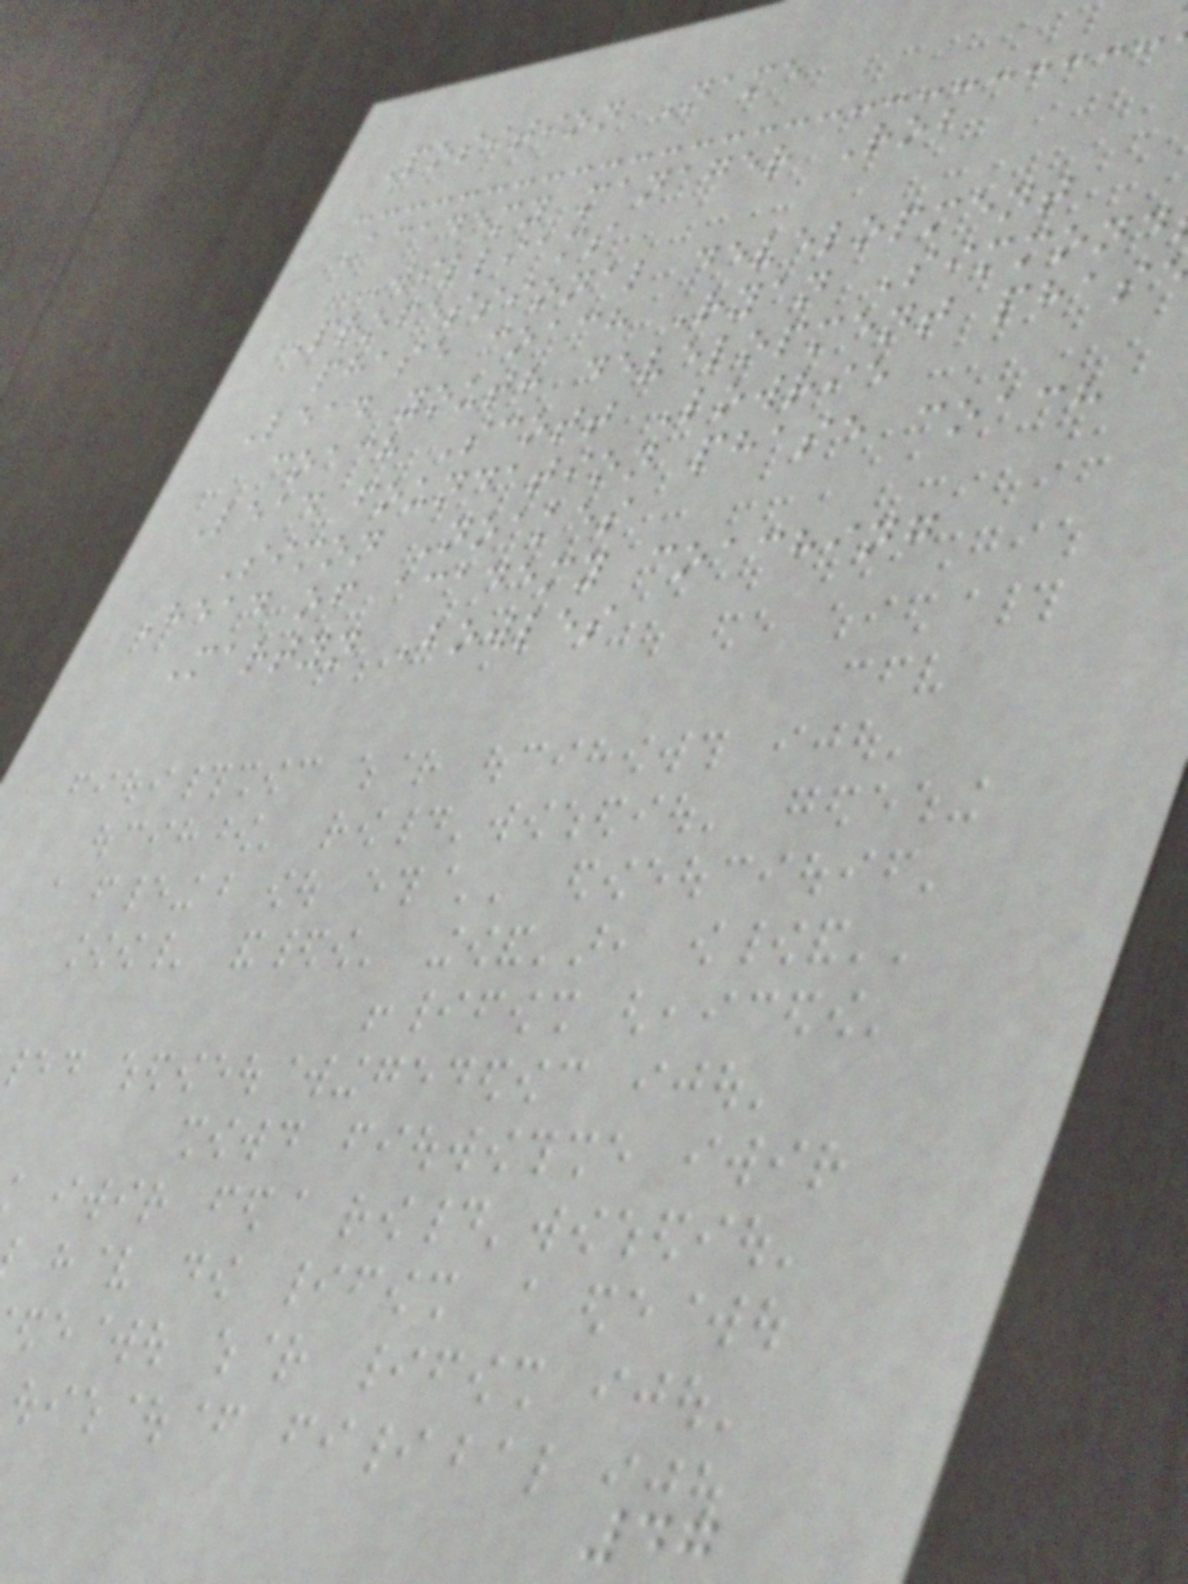Position Name
Academy manager Rob
Williams
Professional development
phase coach Ryan Simmond
Lead youth development phas
coach Scott Lowrie
Lead foundation phase coach
Simon Noakes
Head of academy coaching
Martyn Bowles
47
